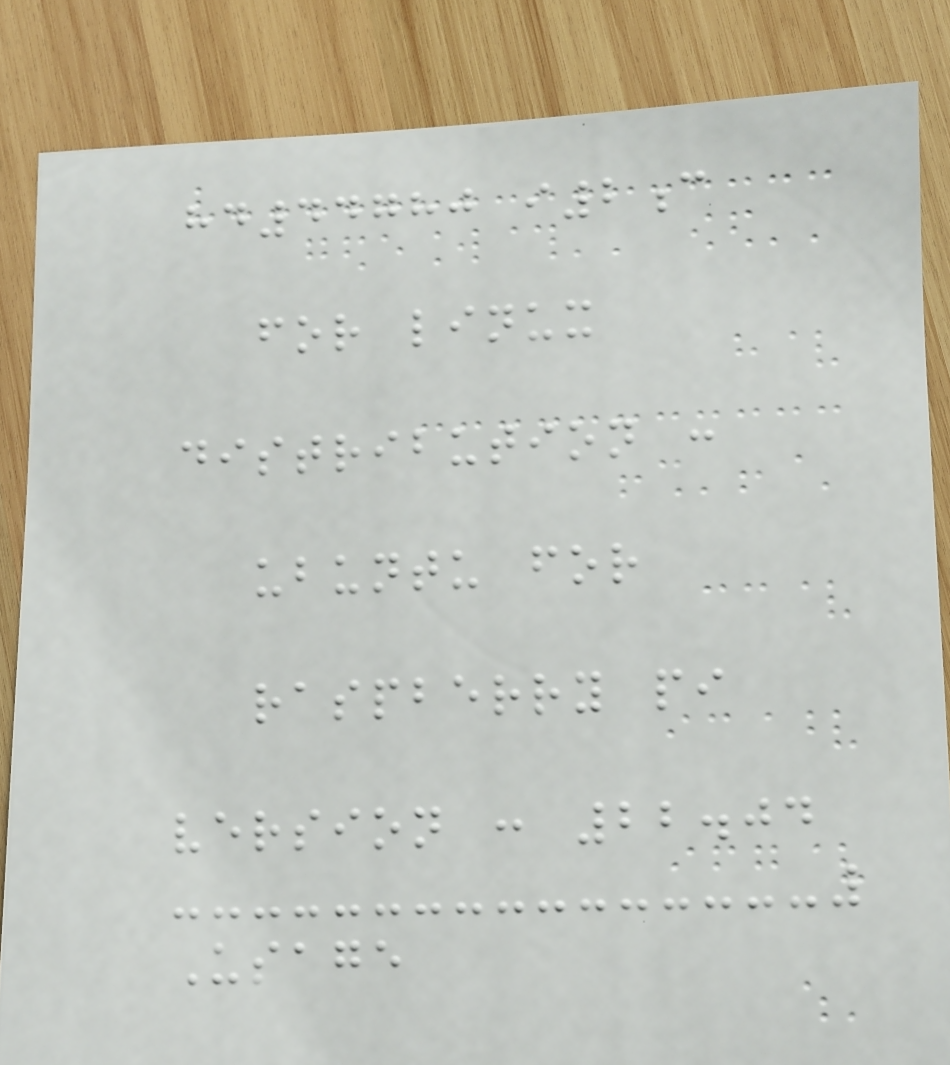hd44780 i2c
for linux
distribution :
ubuntu for
raspberry pi
version : 22.04
Usage
